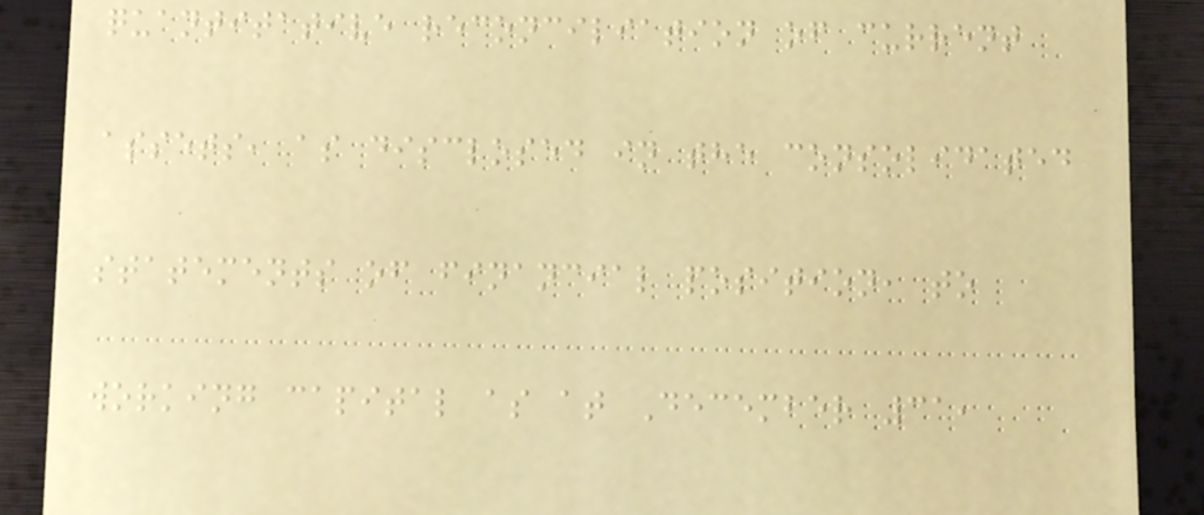quantitative reconciliation of current
assets, as disclosed in the consolidated
statements of financial position, to
working capital as at December 31,
